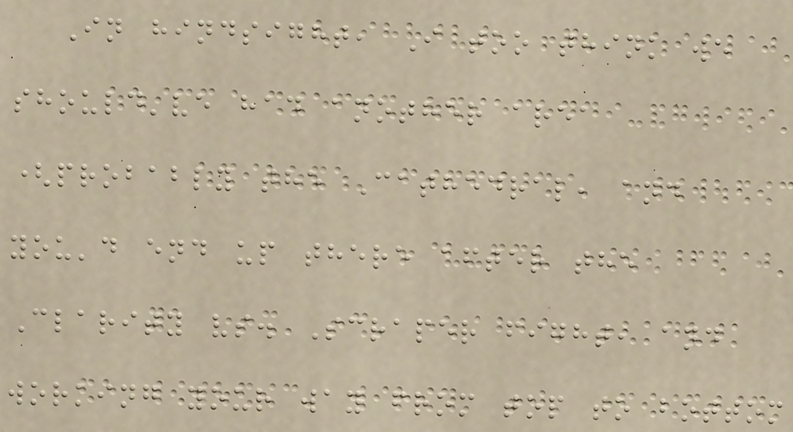In hindsight, I too think we
should've had another area
(probably the Cathedral, and
you'd end up there after the
Clarity vs. Scraper fight, and
working your way from top to bottom
